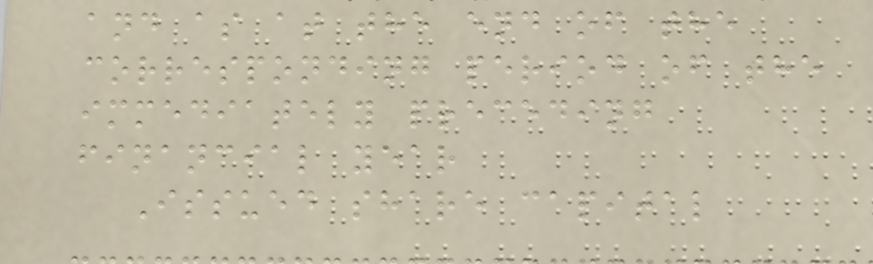and as at the end of the
corresponding period of the
immediately preceding
financial year
Issued share capital
